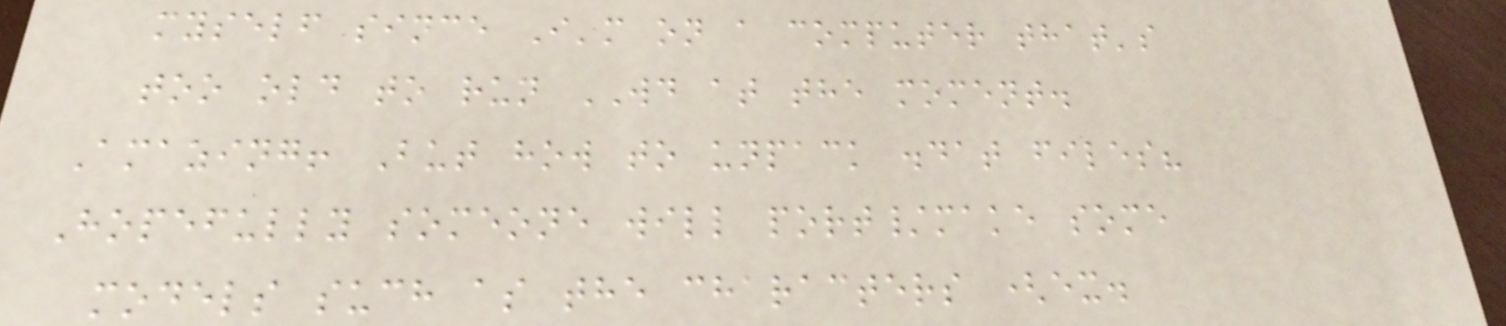myself since I'm on a computer that's
too old to run WD at the moment.
Amazing! But how to unpack .dat files?
Hopefully someone will port/make some
models such as the characters (ex.
